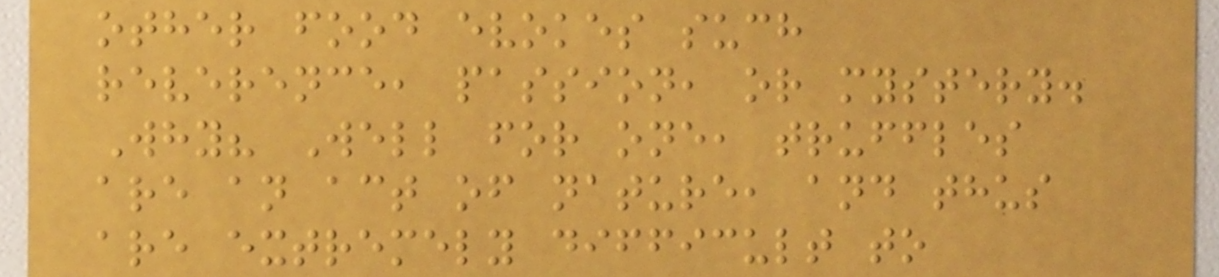other food evokes such
reverence, passion, or mystery.
Why? Well for one, truffles
are an act of nature, and thus
are extremely difficult to
